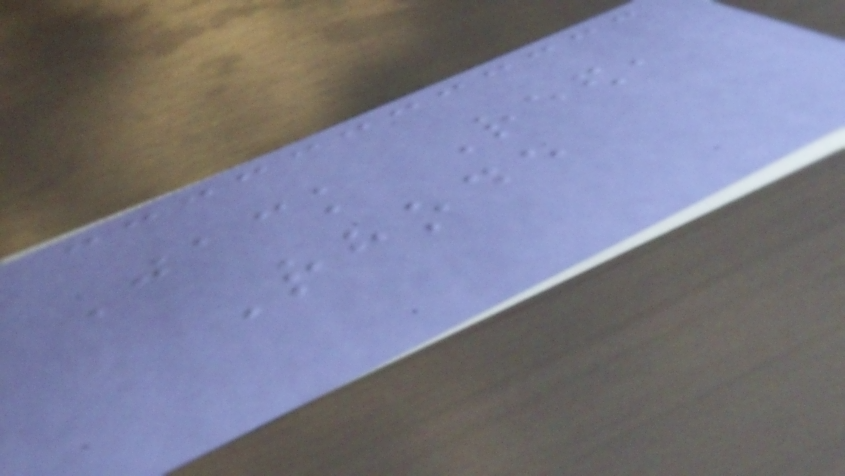Jack Reed,
Rhode
